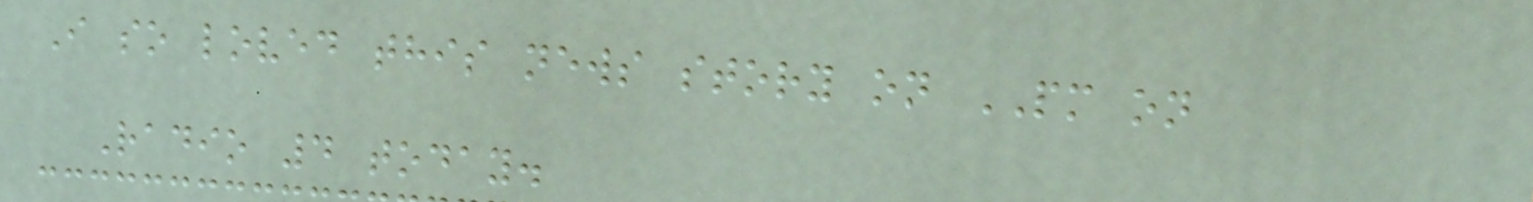I so loved this news story on PM on
Radio 4 today.
